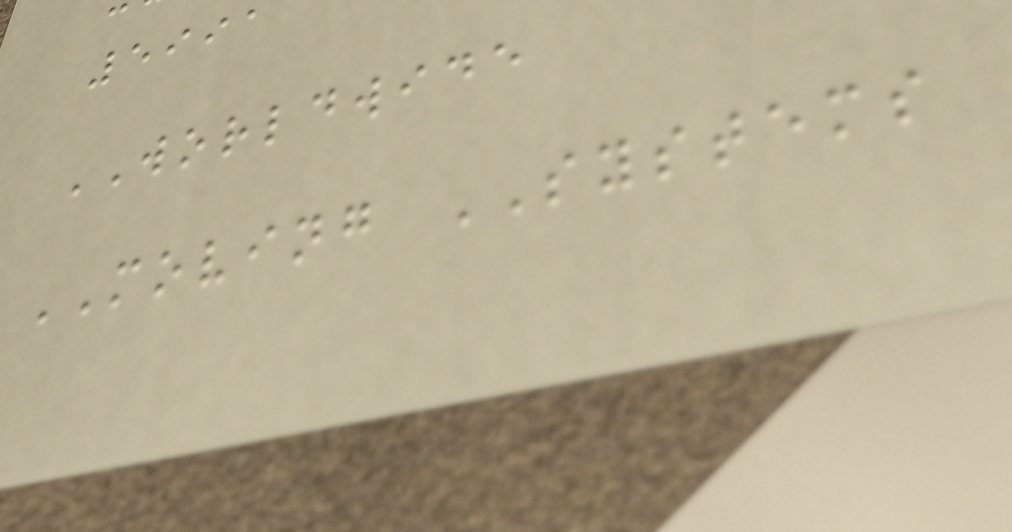5991
WORLDWIDE
MOVING SYSTEMS
